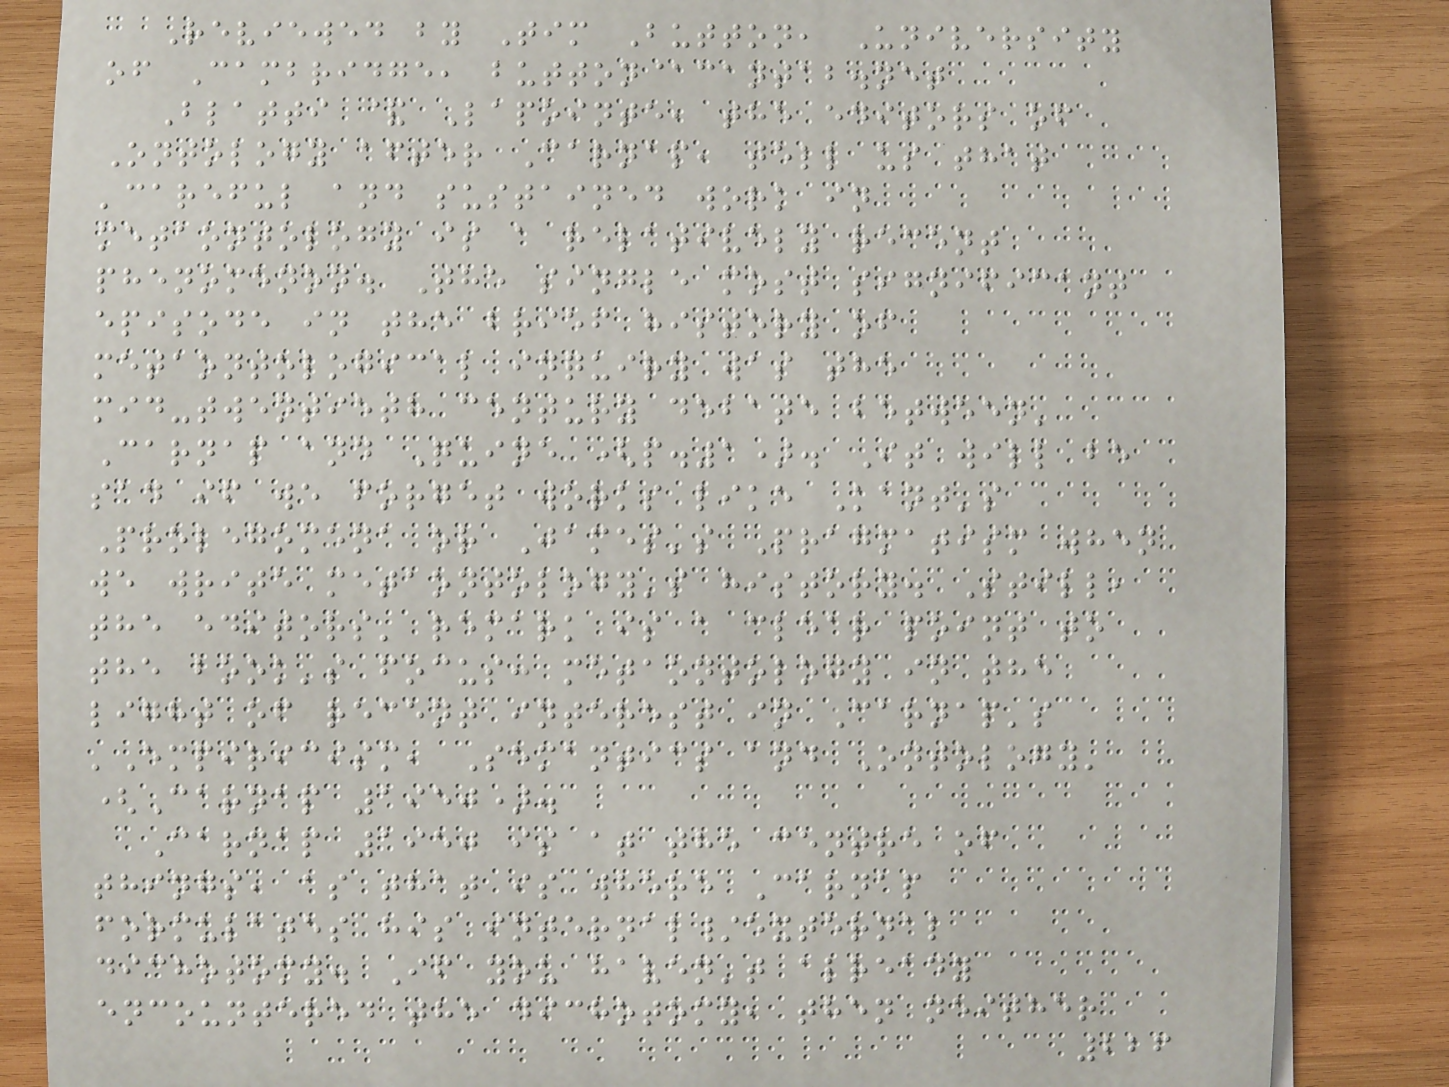Reviewed by Tim Button, University
of Cambridge, button@cantab.net
Blatti & Lapointe, the editors of
Ontology after Carnap, tell us that
'careful and sustained work in
metaontology is a relatively recent
phenomenon. The single most significant
episode in the brief history of
metaontological inquiry was the
mid-twentieth century debate between'
Carnap and Quine (p.1). It will be
sad if we forget works like Kant's
Prolegomena or James's Pragmatism when
we write metaontology's history. Still,
the editors' remark is a clear point to
the book's focus: metaontology in the
light of recent interest in Carnap's
'Empiricism, Semantics and Ontology'
(Carnap 1950).
Carnap 1950 is at the centre of
things, as that is where Carnap
formulates his internal/external
dichotomy. If you haven't already
encountered the dichotomy, then neither
226
